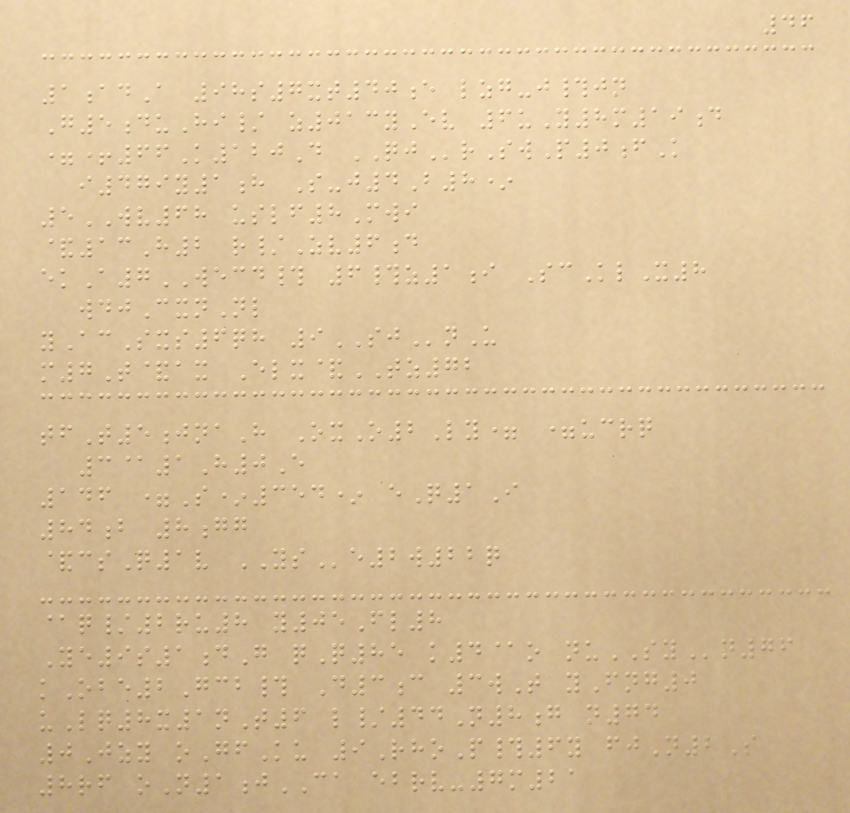46
1adA 98s7xt40e lzg-j#jn
G5duHi/ z013yEv 6uY8m19d
=+66K120D QJrSwP0fK
i479y1h S-j4B8*
5WV68 uslf8Mwi
&13H2 r/Zv6d
ekA7WECD# 6#z1i ScKlX8
wdjCxnNl
yAcSxs6qh 9SJnU
m7T&ax Elx&TZ72
tfT5jnaH OxO2Ly= =ucrq
3@1H0E
146 =S*354* eQ1I
84b 8gg
&csQ1v YSe2w22q
@q/2ru8 y05Fl8
Ye9s1dG qQ85 k4@o nuSYn76
kObe2Gcb# D3c 3wT yFng0
uLq8x1nT6 l/44N8g n74
0Jzy oGfKu 9RhoP#6y fjN2S
8rf oN1jCA ebrv-7m21
